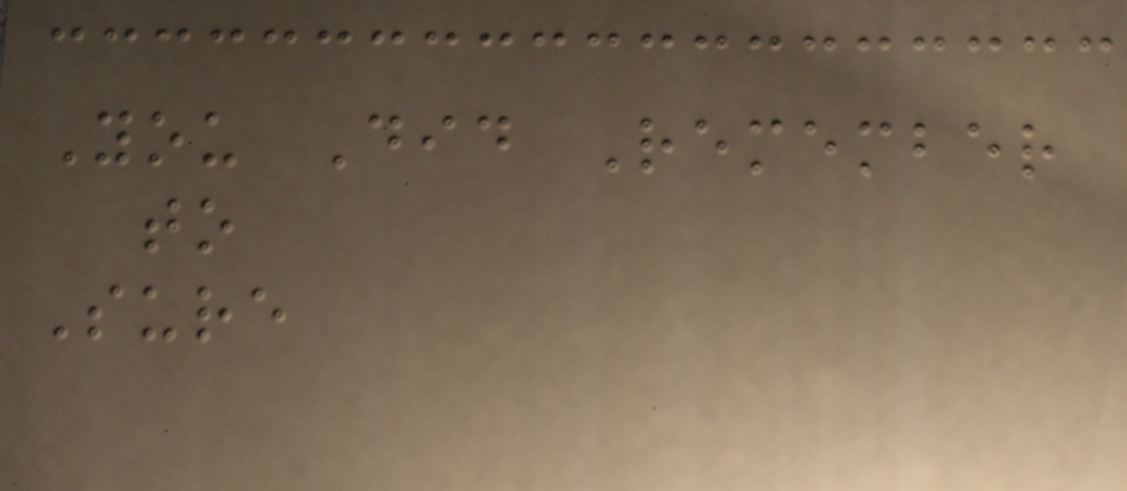You Did Remember
to
Sure
